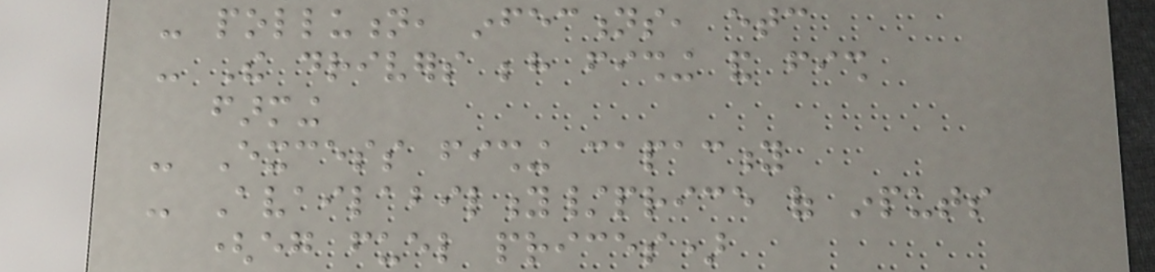- pollution, infections, etc
- The drivers behind fishing and fish
farming
- Excess fishing capacity
- Availability/price of inputs
(eg fuel prices)
